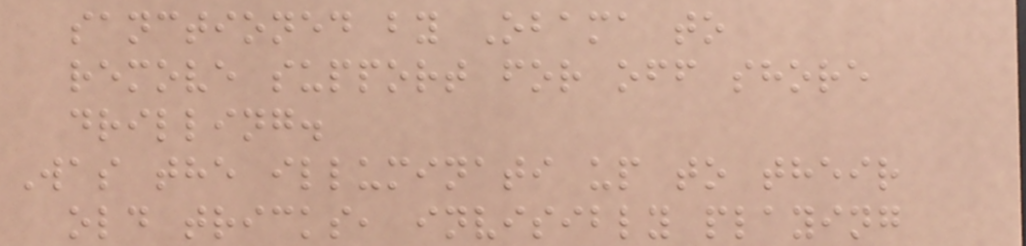sanctioned by Obama to
remove support for off shore
drilling.
Was the illuminati up to their
old tricks, invisibly playing
